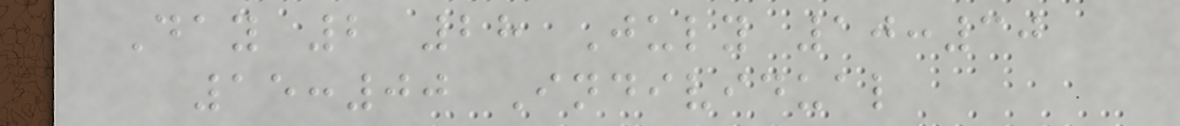Day 2 28 July 10:30
15:00 Individual
